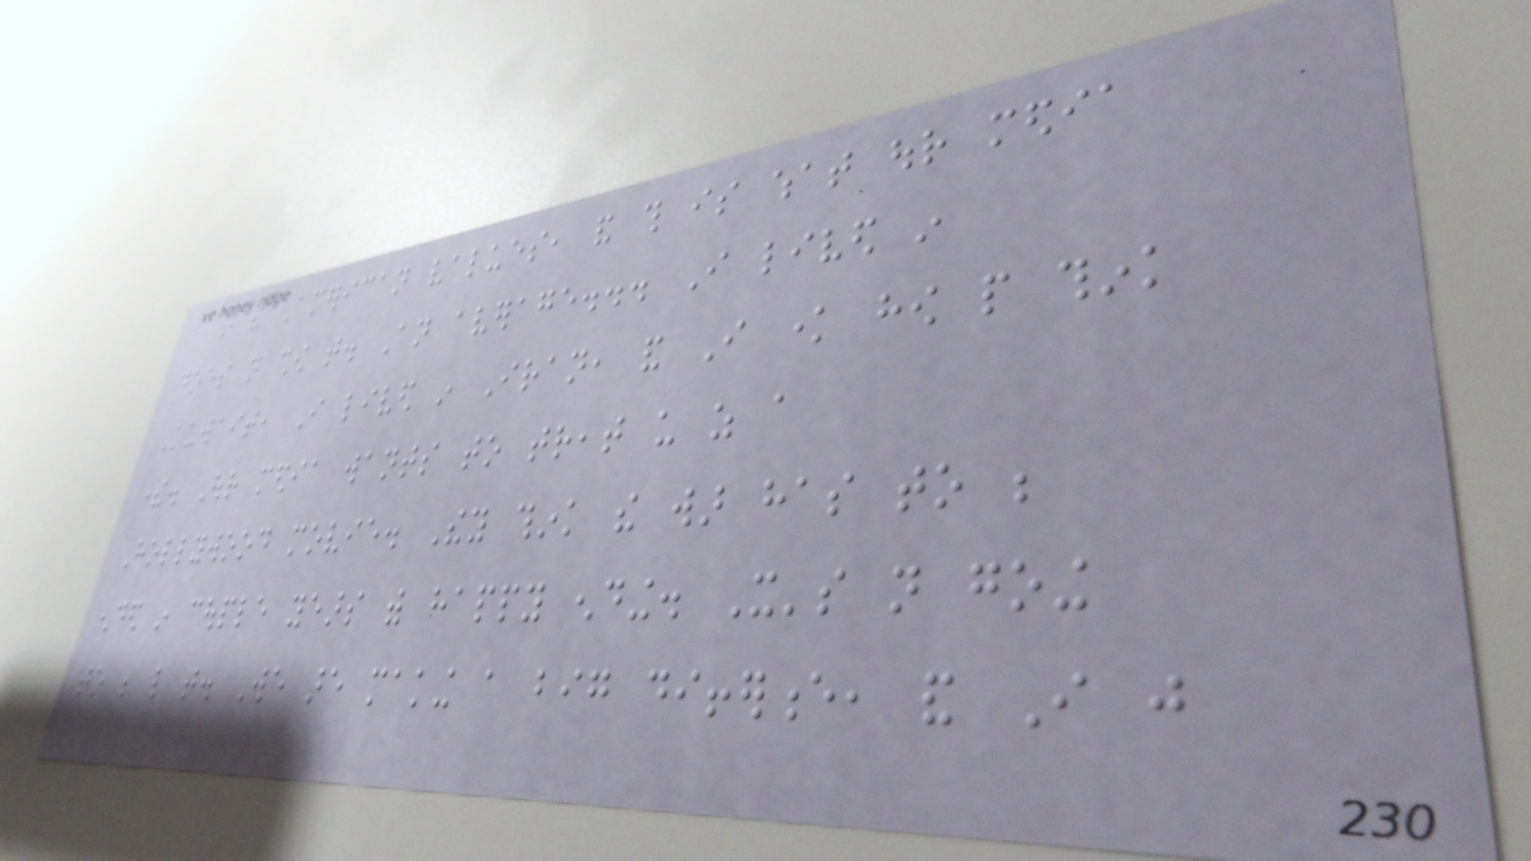not the American values, and this is what our media
does not show that. An average... I lived in
Kuwait, I lived in Iran, and I know how people think
there. Our media wants to treat us as a
Hollywood movie. They think the war has to be
ended in couple years with happy ending. It's not going
to be like that. We are making a big difference, and I just
